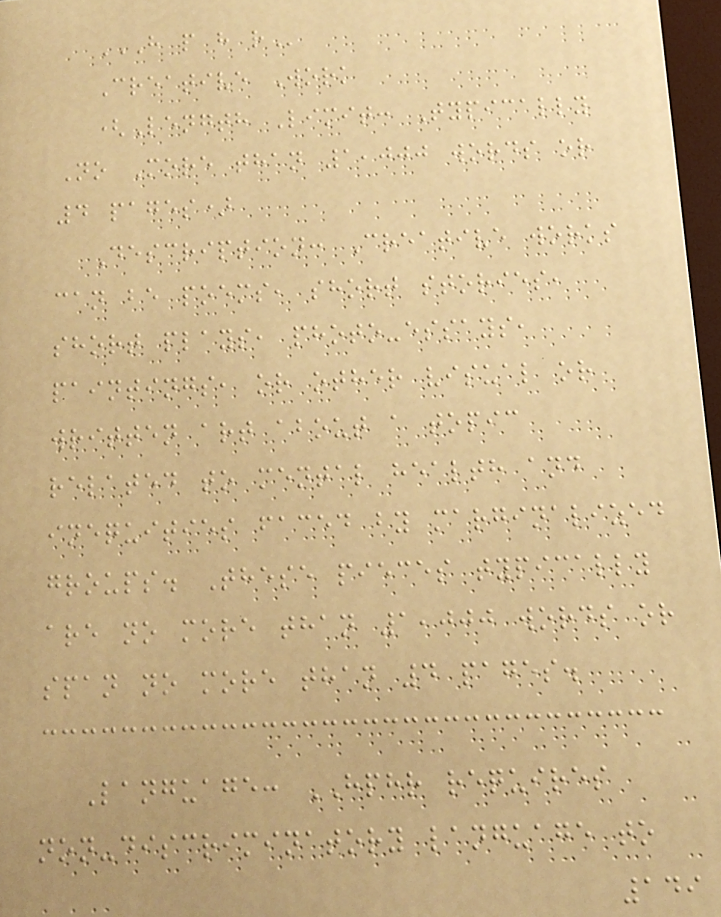H P H R
Creative Work
(Length Limit: Typically
No More than 1,000 words or
4 pages)
Description: Creative works
can be poems, short stories,
short plays, photo-essays,
paintings, or other visual or
written art about a topic
related to mental health and
inequities faced by marginalized
groups. These pieces typically
are no more than 1,000 words or
span no more than 4 pages.
Language: HPHR requires
non-discriminatory language to
149
